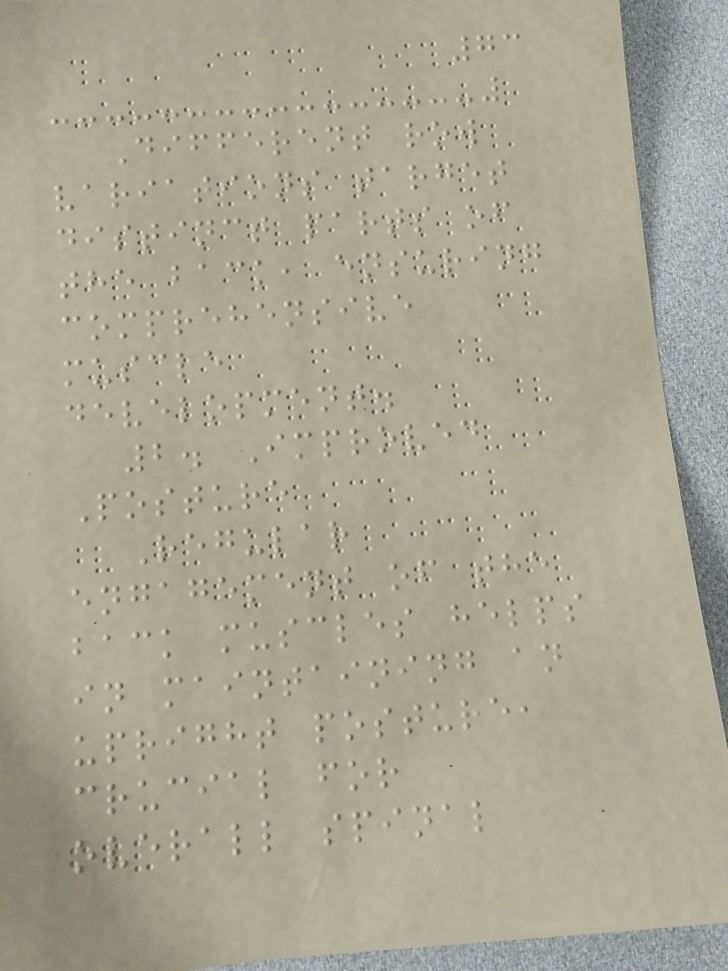73
Different row
variations target
distinct parts of
the back, ensuring
comprehensive
muscle
development.
2. Improved
Posture
Regular
engagement of the
back muscles helps
in maintaining an
upright posture,
crucial for
overall spinal
